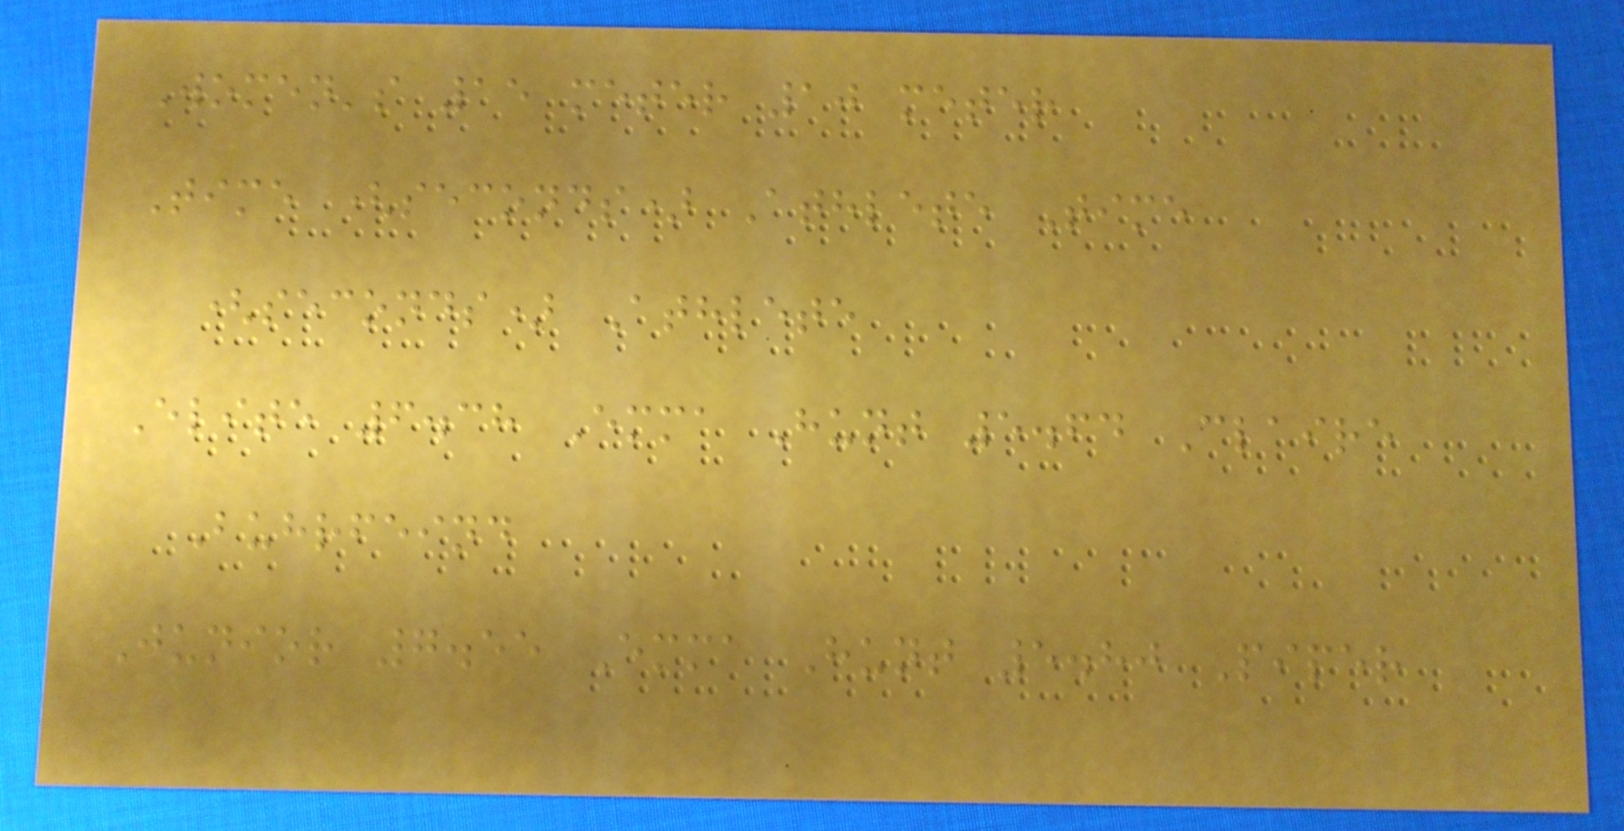Women's 15 meter 10 meter
Time (seconds) Athlete Time
(seconds) Athlete
Elite 6.38 Emma Hunt 5.64 Claire
Buhrfeind
Junior 7.55 Emma Hunt 5.80 Piper
